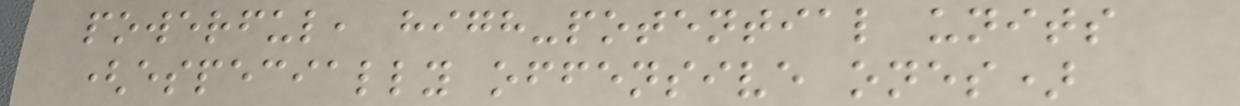powerful, high-potential units
(especially offensive ones)
